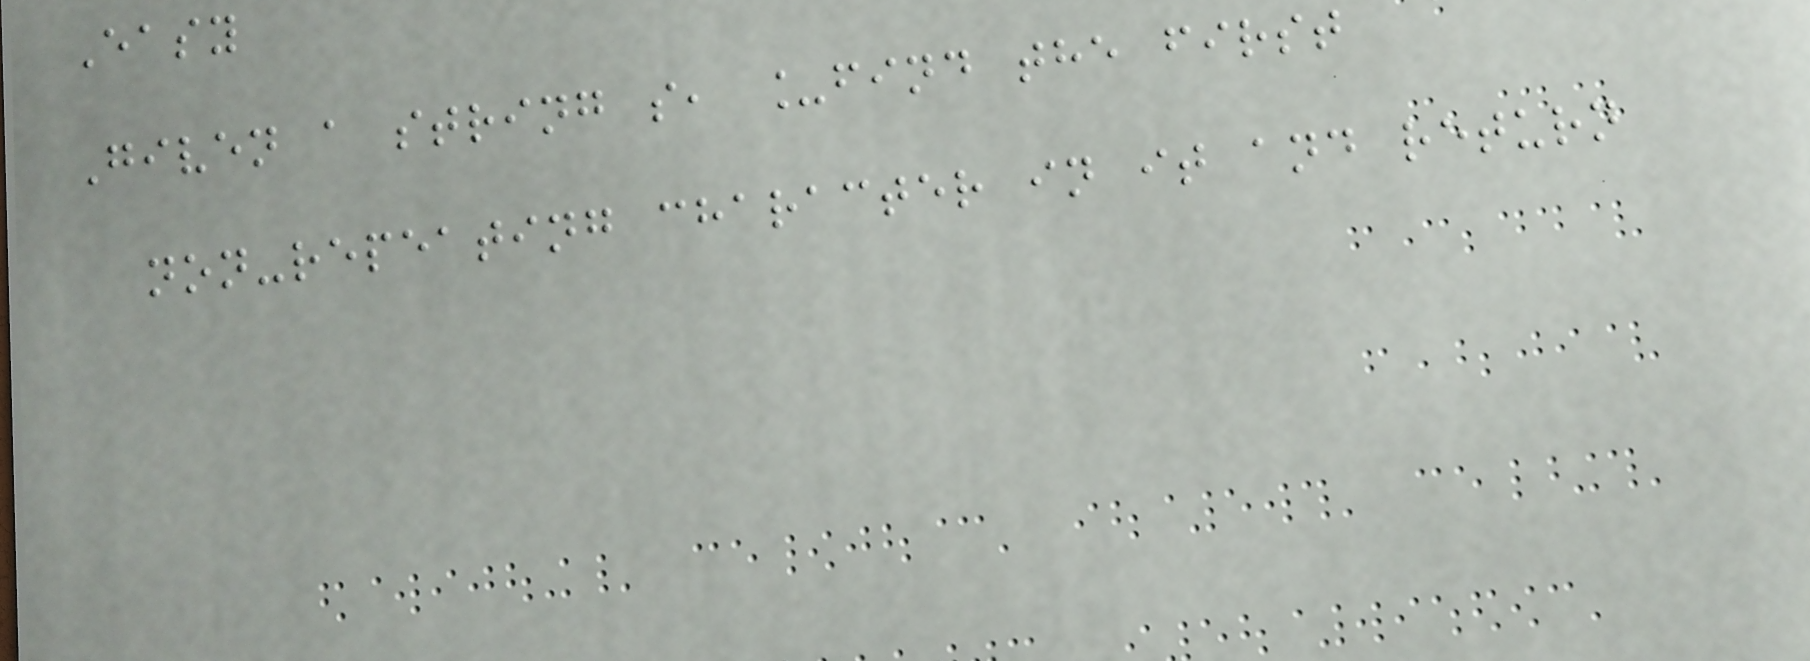Easy
Given a string s, _find the first
non-repeating character in it and return
